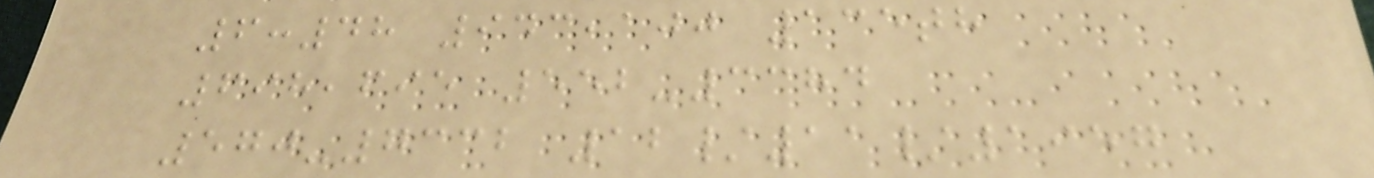6:48 943,100 135th
698,695 552-3384
570-7332 12/11/1957
